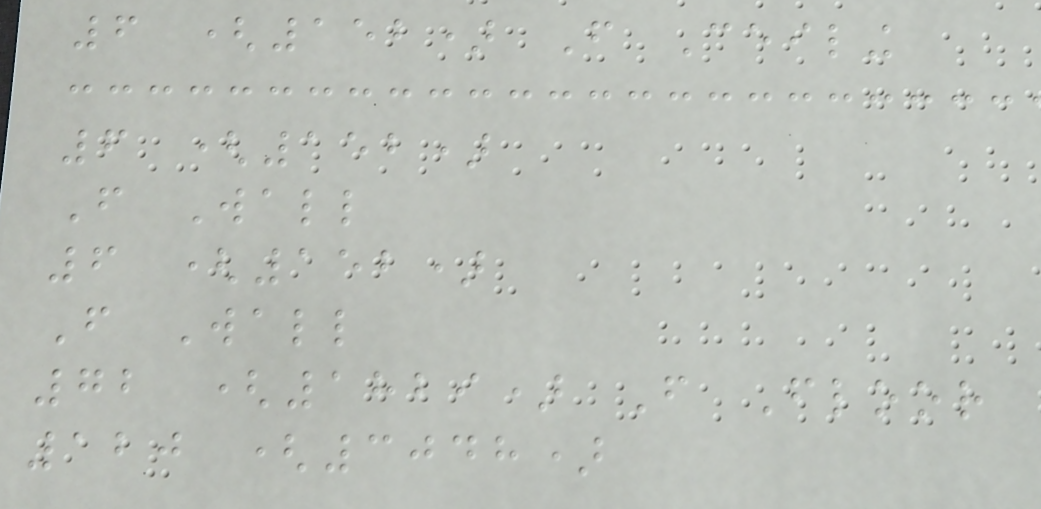6 (152) From Ceiling
6 (152)
From Wall
6 (152)
From Wall
72 (1829) From Floor
120 (3048)
